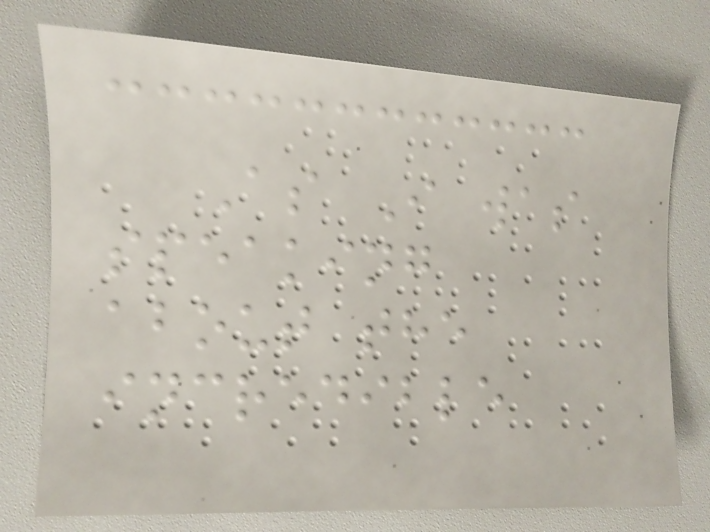As I was
speaking
about the
incredible
